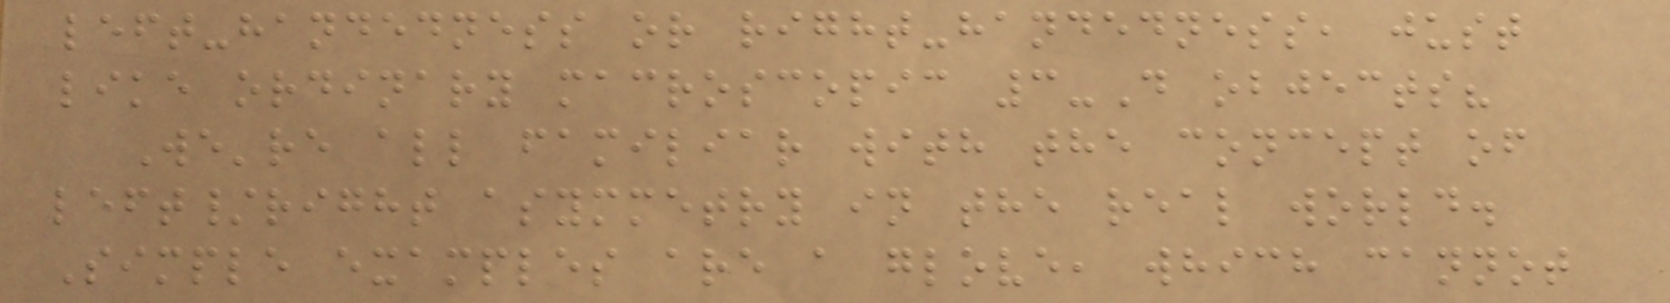left-handedness or right-handedness, just
like ordinary macroscopic 3-D objects?
We're all familiar with the concept of
left/right asymmetry in the real world.
Simple examples are a glove, which cannot
